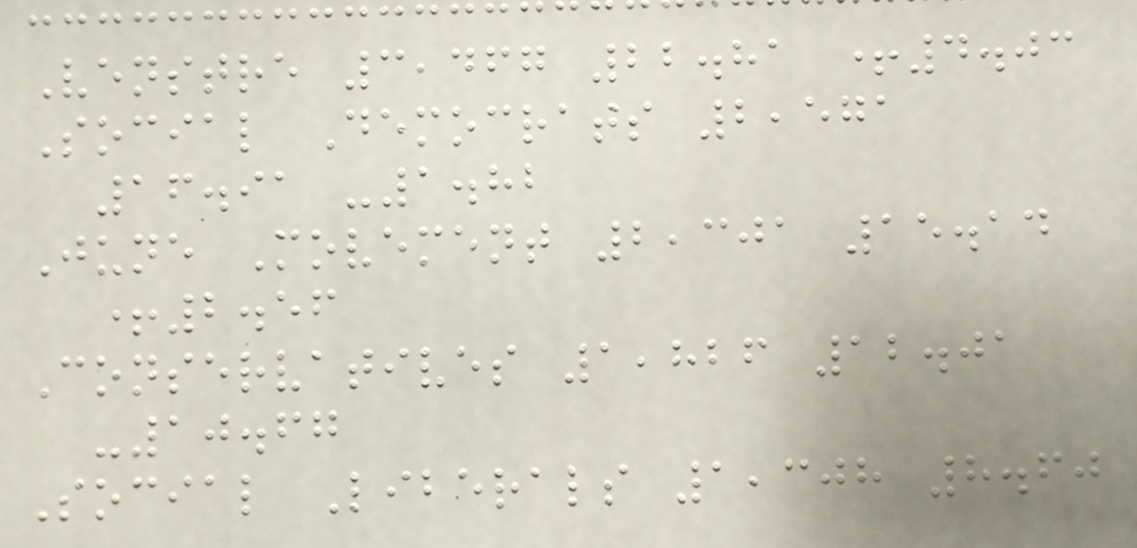Venstre 3,467 22.81 +4.03
Social Democrats 2,571
16.91 -1.82
June Movement 2,301 15.14
+2.56
Conservatives 1,826 12.01
-10.67
Social Liberals 1,308 8.60
